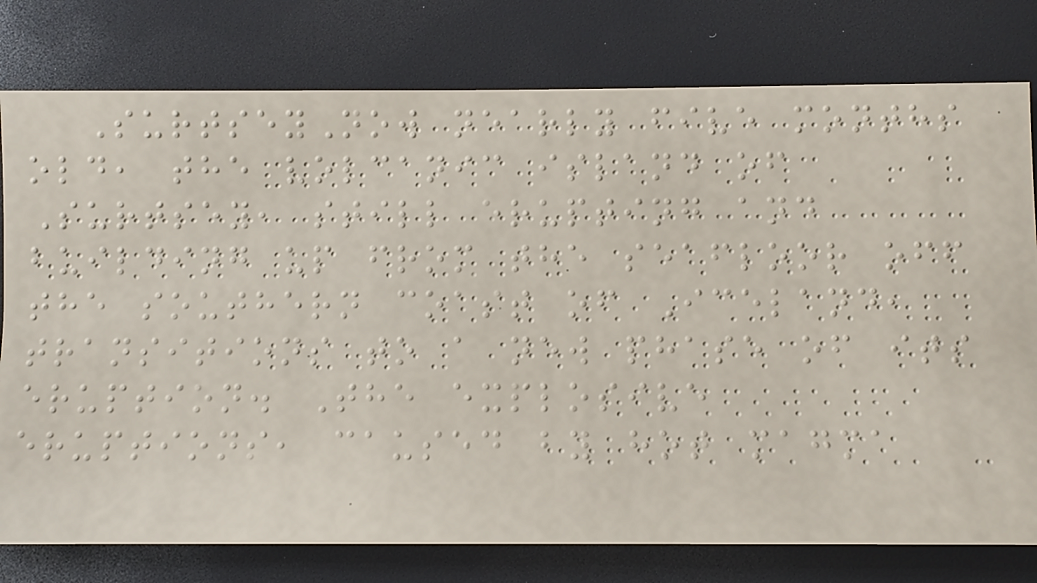SurtseyNow nearly five months
old, the volcanic island of
Surtsey, still erupting and
building up from the seafloor off
the southern coast of Iceland,
transitions to a new phase of its
eruption. The explosive
eruptions, caused by hot magma
